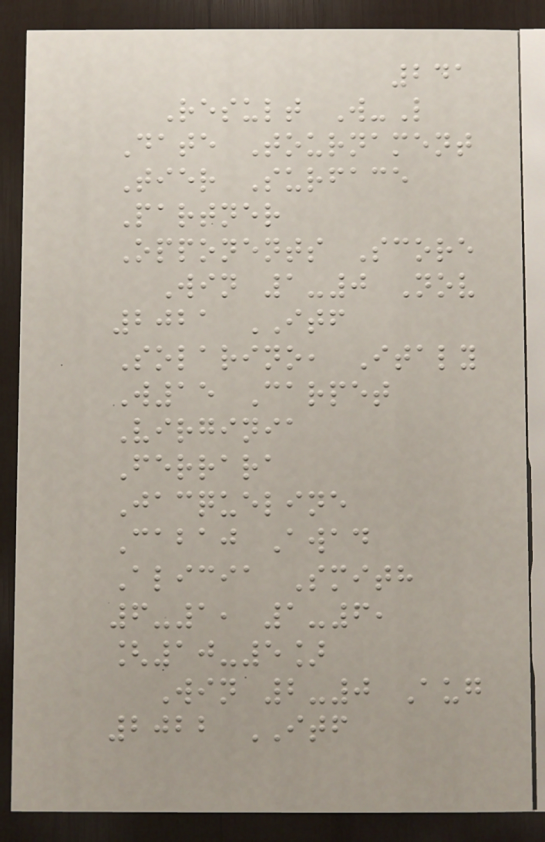241
Result W-L
Date Tournament
Tier Surface
Partner
Opponents Score
Win 1-0 Nov
2021 ITF
Solarino, Italy
W15 Carpet
Virginia
Ferrara
Jacqueline
Cabaj Awad
Alicia Smith
6-1, 1-6,
[10-5]
Win 2-0 Aug
2022 ITF
